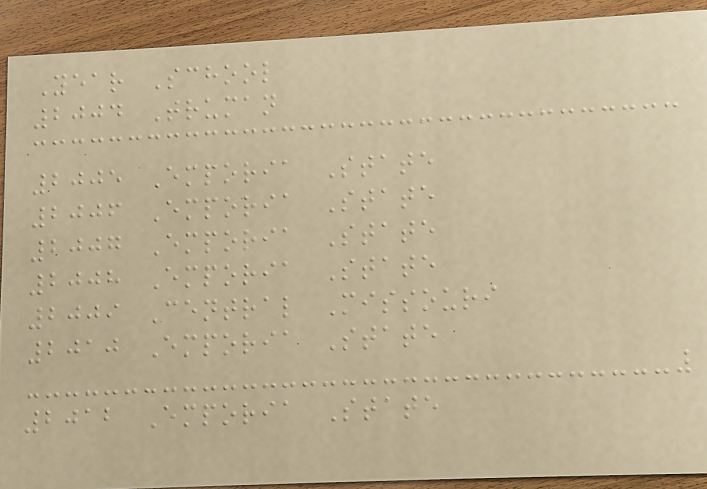Year School
2004 Truman
2005 Emporia State
2006 Emporia State
2007 Emporia State
2008 Emporia State
2009 Central Missouri
2010 Emporia State
2012 Emporia State
